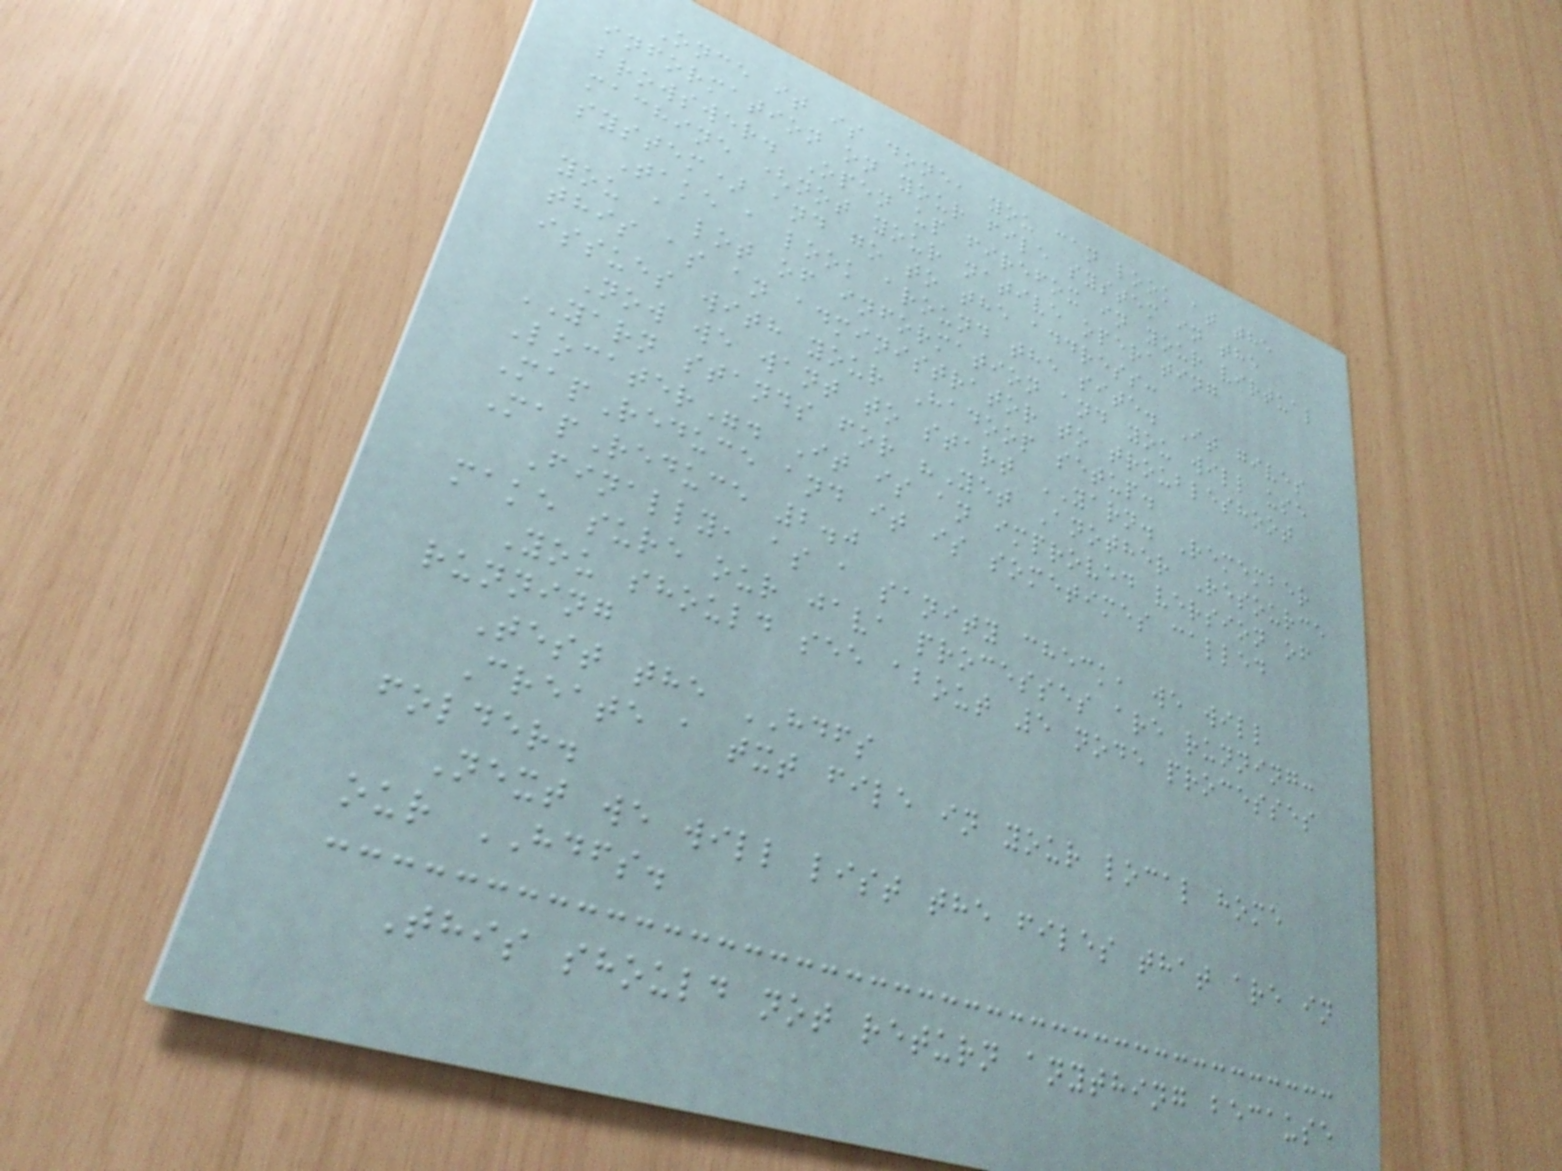Once it is done, you can look at the
information on your file system in the
browswer. Open up firefox in your virtual
machine (not your native operating
system) and go to the address:
Take a look around the site. It gives
you a lot of information and you will use
this as an administrator to troubleshoot
issues with your Hadoop setup.
Now we want to start YARN. Remember
YARN stands for "Yet Another Resource
Locater". It is an improved version of
MapReduce and it is sometimes called
MapReduce 2.0
Finally, as a sanity check, we will
make sure our java processes are running:
You should see about 5 node processes
running
Test the HDFS
Create a txt file in your local home
folder.
Next we will list the files that are in
our HDFS.
This should not return anything because
